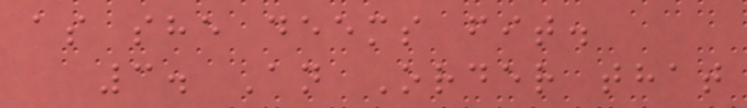as she deems fit.
3. An Order that
